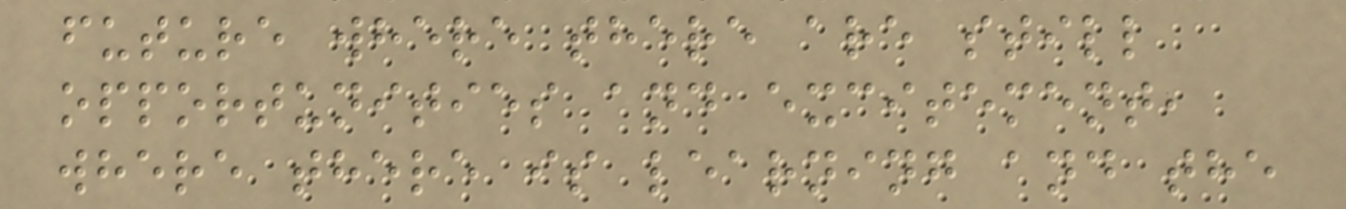future where there are still
opportunities and excitement,
where there is learning and the
